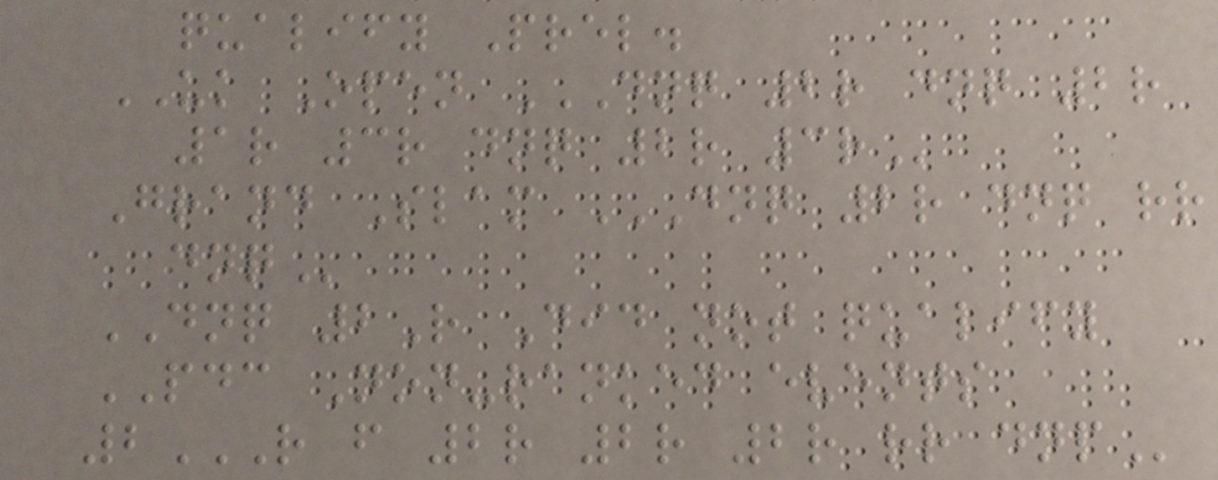qualify Prel.
UK Open DNQ 2R DNQ 2R
1R 3R DNQ 2R 3R
Grand Slam DNQ 2R DNQ RR
DNQ
DNQ 2R Did not qualify
PDC Non-ranked events
2R F 2R 2R 2R RR DNP
